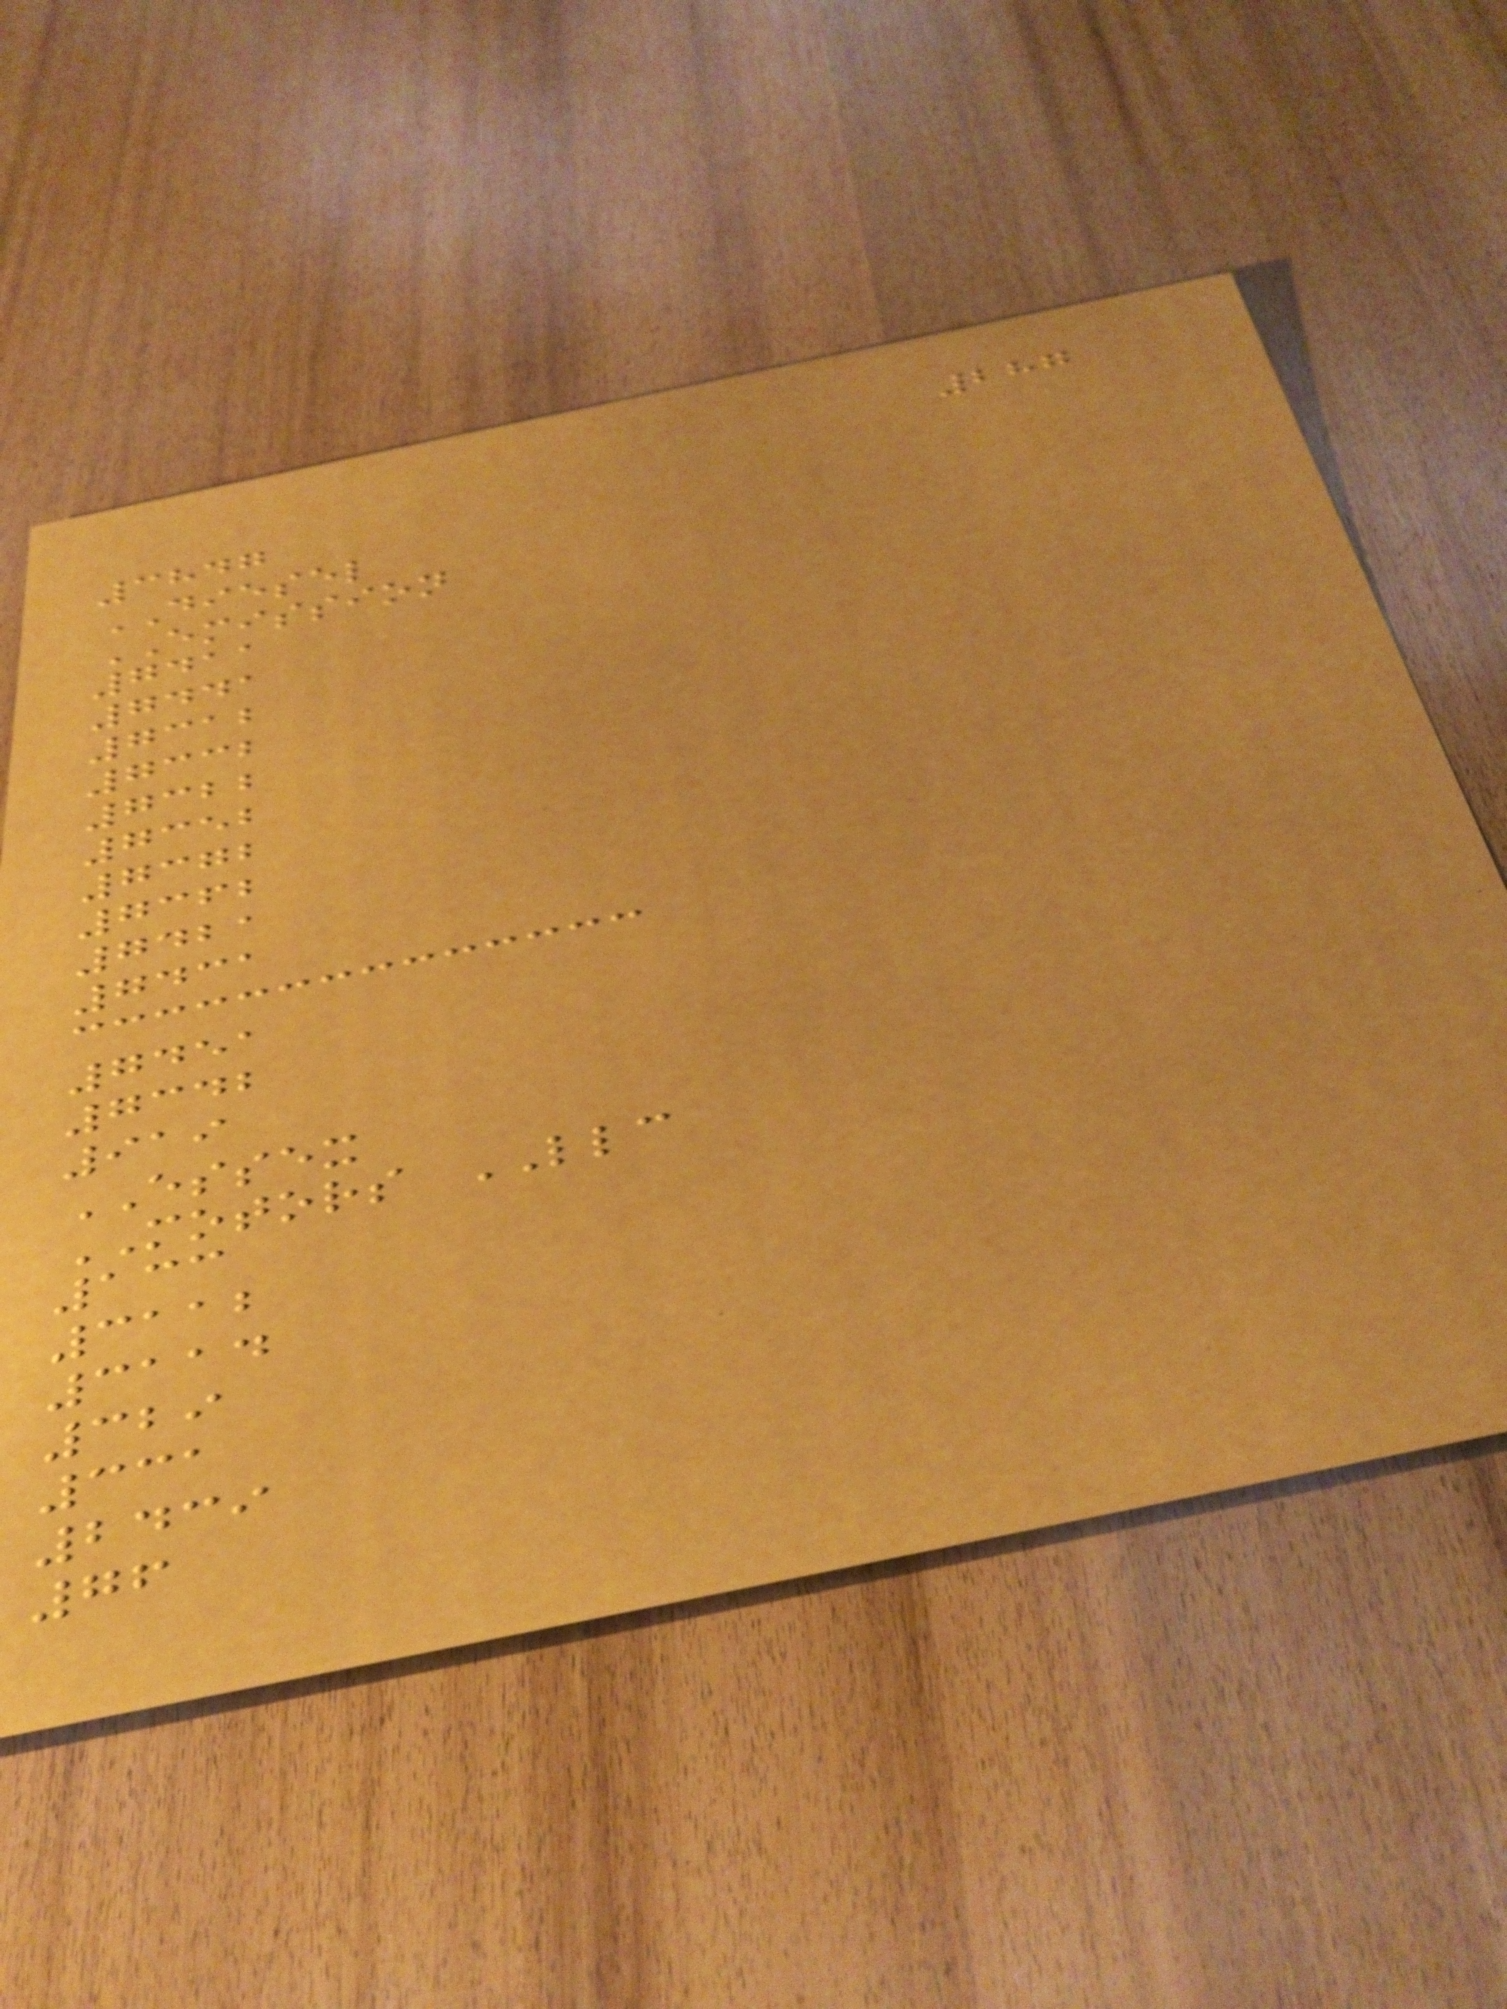287
3847
DIESEL
EMISSION
7411
7441
7312
7332
7322
7352
7372
7362
7421
7431
7451
7342
919
ESSEX
MOTORS LLC
133
3112
3114
329
331
2439
76
